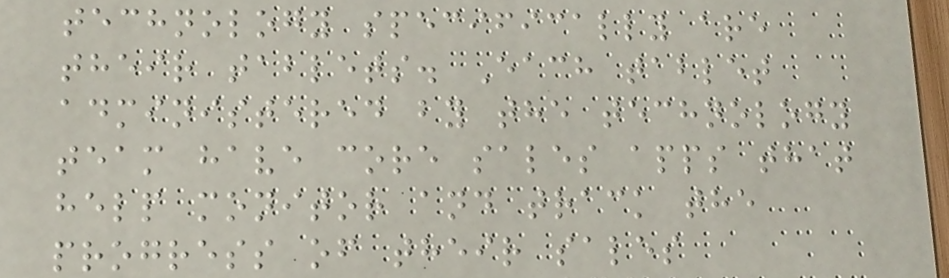technology specifically are
their tablets. Each tablet
administered by the technology
team have core sales apps that
help monitor and track the
progress of their sales
